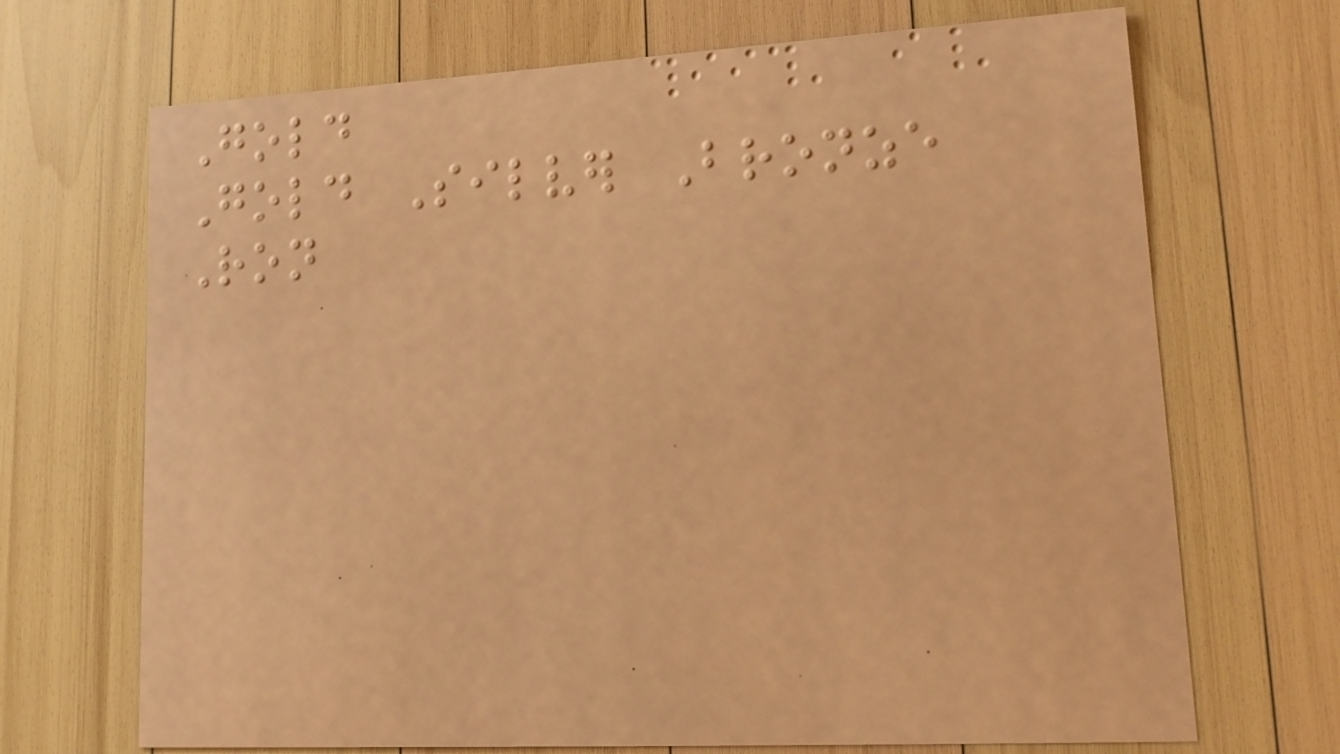Gold
Gold Silver Bronze
Ron
